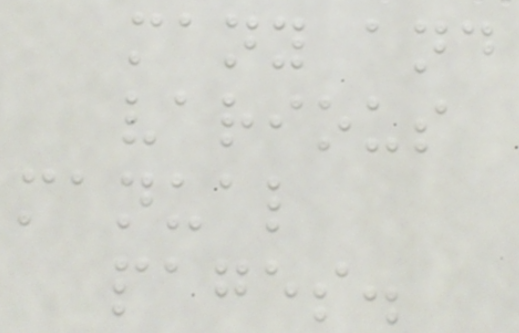many and
various
manual
pages.
